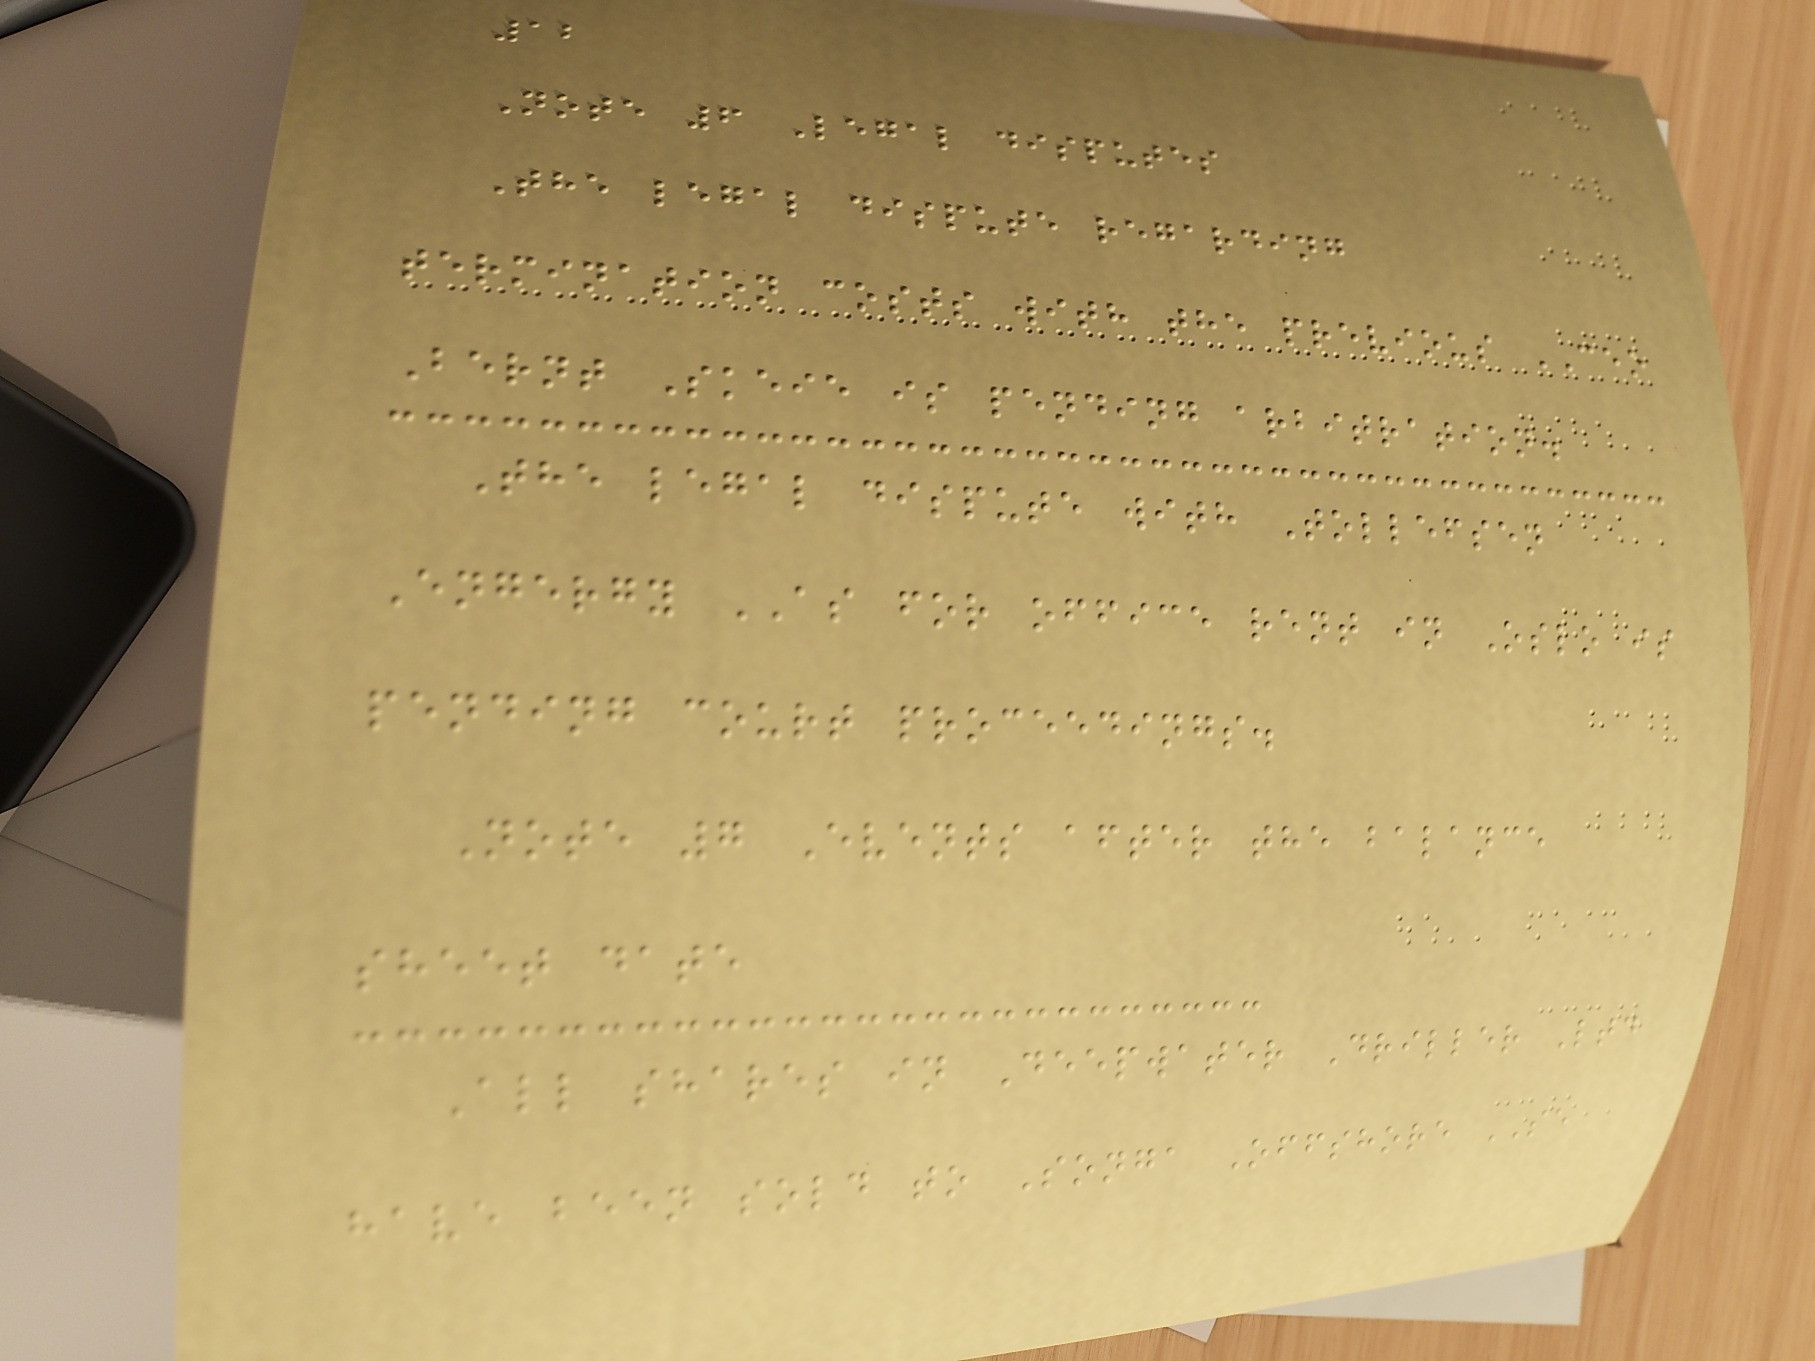12
Note 6 Legal disputes
The legal dispute regarding
termination costs with the previous CEO
Bernt Skeie is pending arbitration.
The legal dispute with Tollefsen
Engergy AS for office rent in Oslo is
pending court proceedings.
Note 7 Events after the balance
sheet date
All shares in Deepwater Driller Ltd
have been sold to Songa Offshore SE
